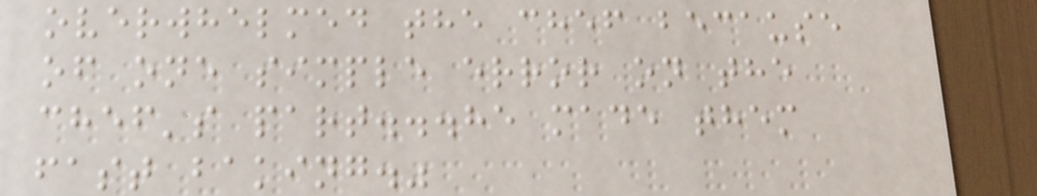overwhelmed the chef because
of one simple error on the
chef's part...he made them
fast baking."
